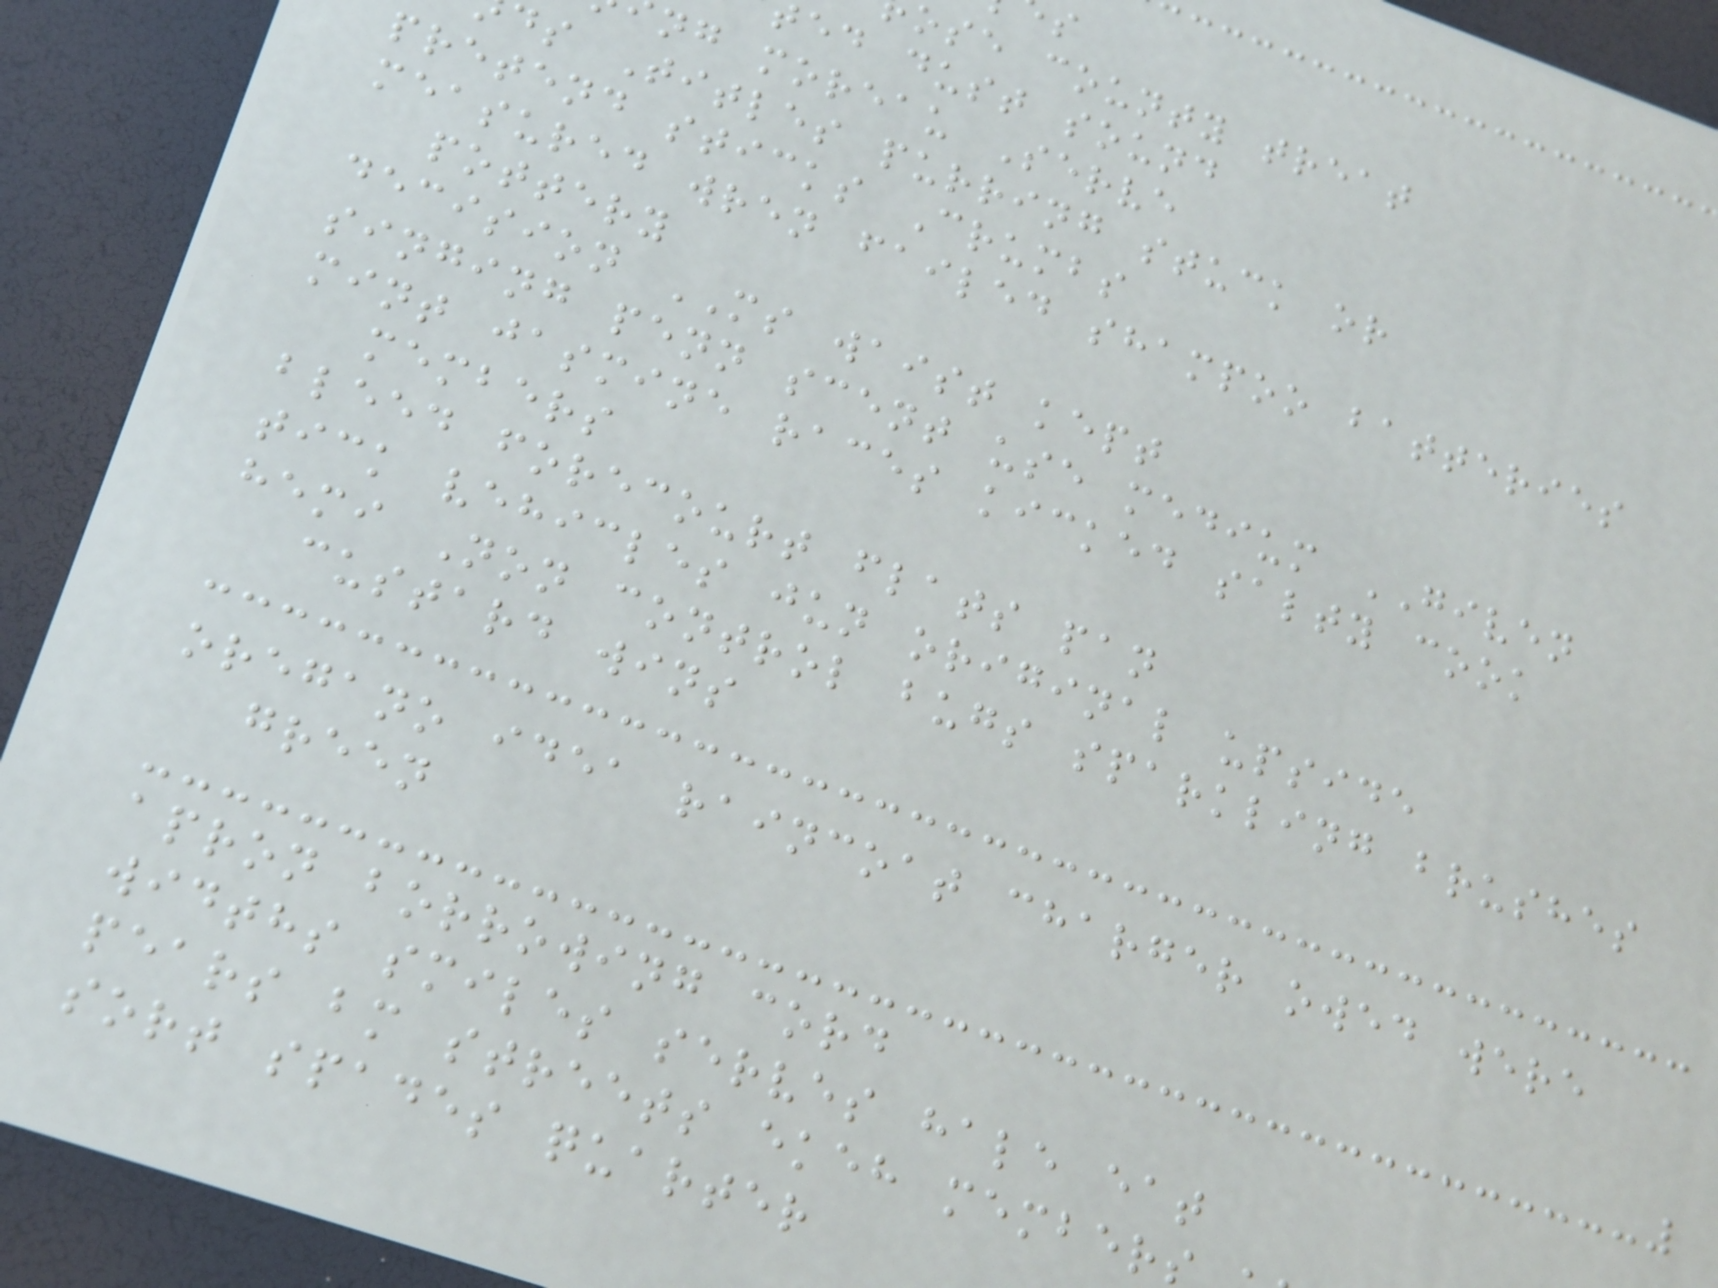ose county treat
ed dust sound
ng moreau Serve
ds Titles purring stuck or
pretend sticks Crumbs
measured wren failed shampoo batteries
pottery
decision MS waist kept
singing penn scent use medium GIVEN
mint jasmine races kicked salty cook
members
bleed forecourt flats pan
tick vehicles jun original upside
hemi Non control bugs sparkling brushes
custard wins
oregano idea raincoat charger owed were
green
apron borrowing cord
widths smiles serves hale eat
pears bm streets ekeh member
sort spades quarter
